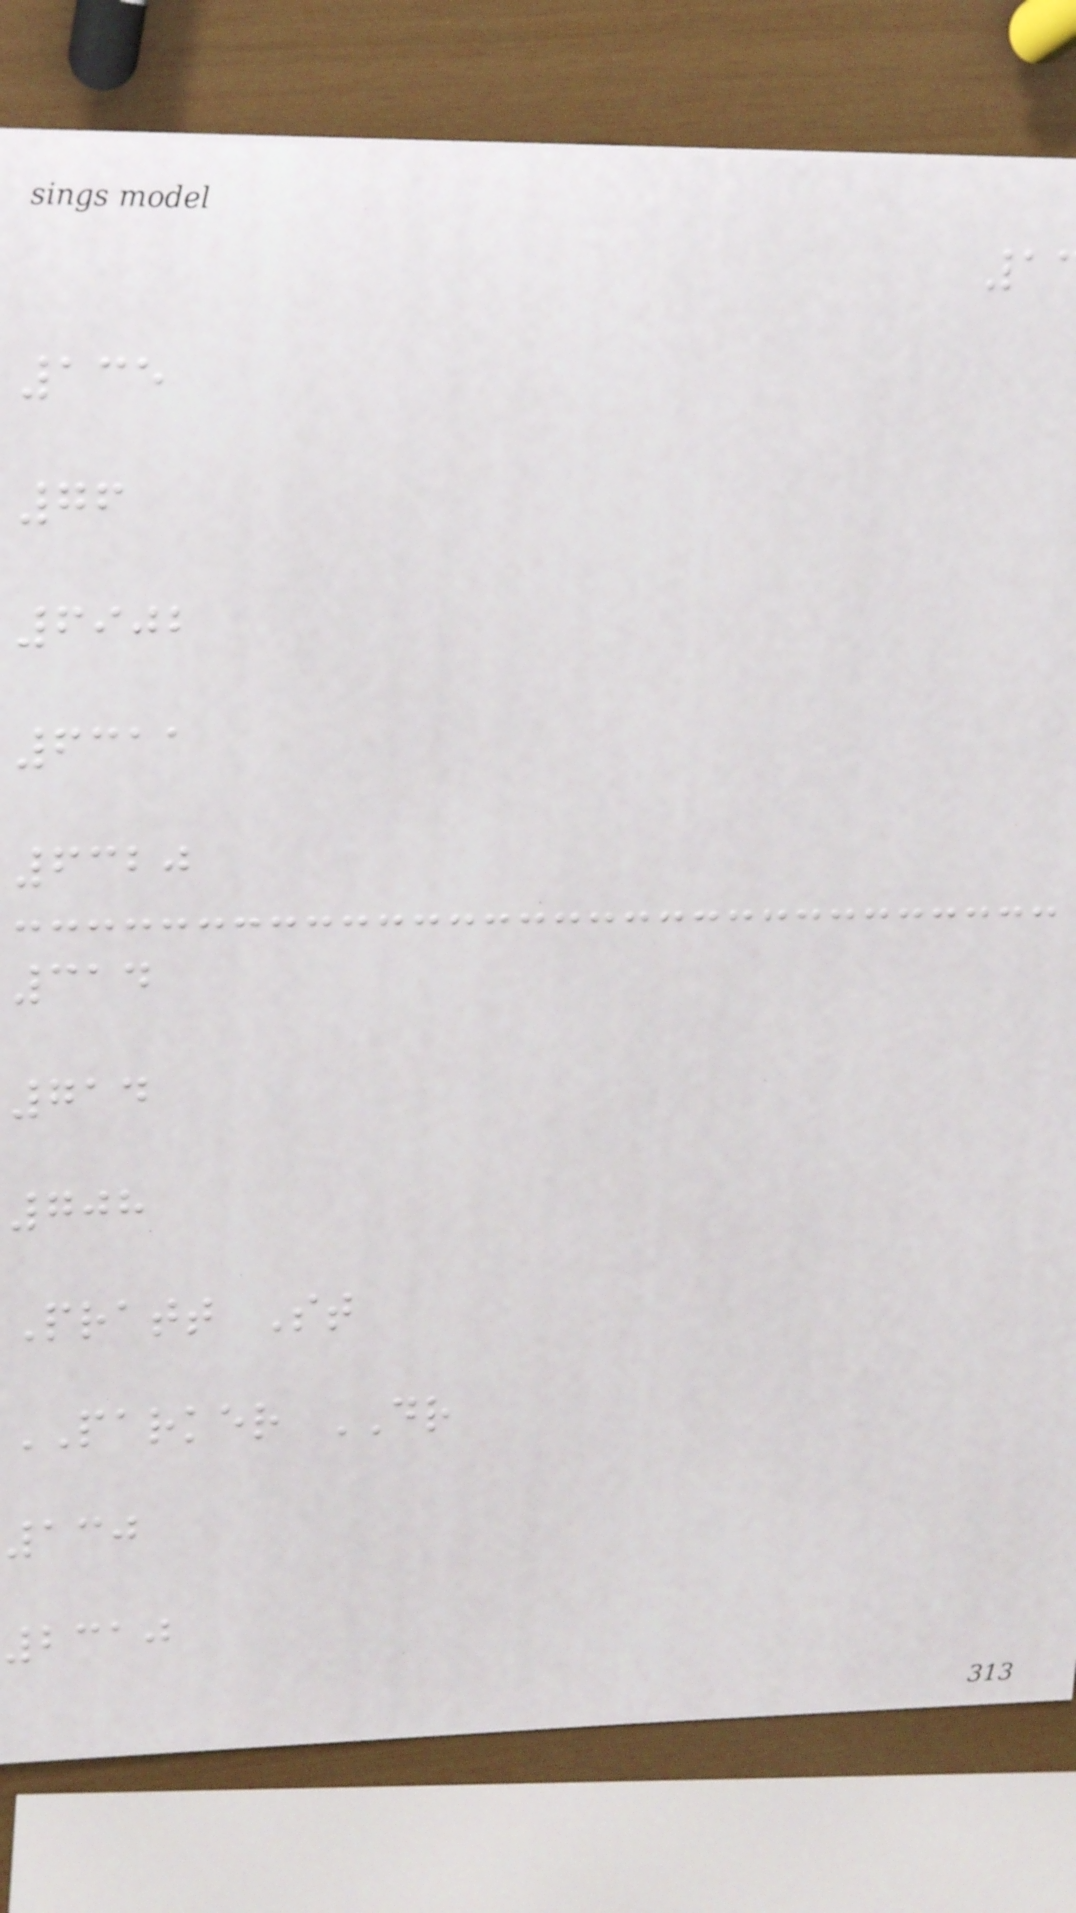135
76
6902
6311
6320
314
714
708
Pratt St
PARKER DR
130
2310
